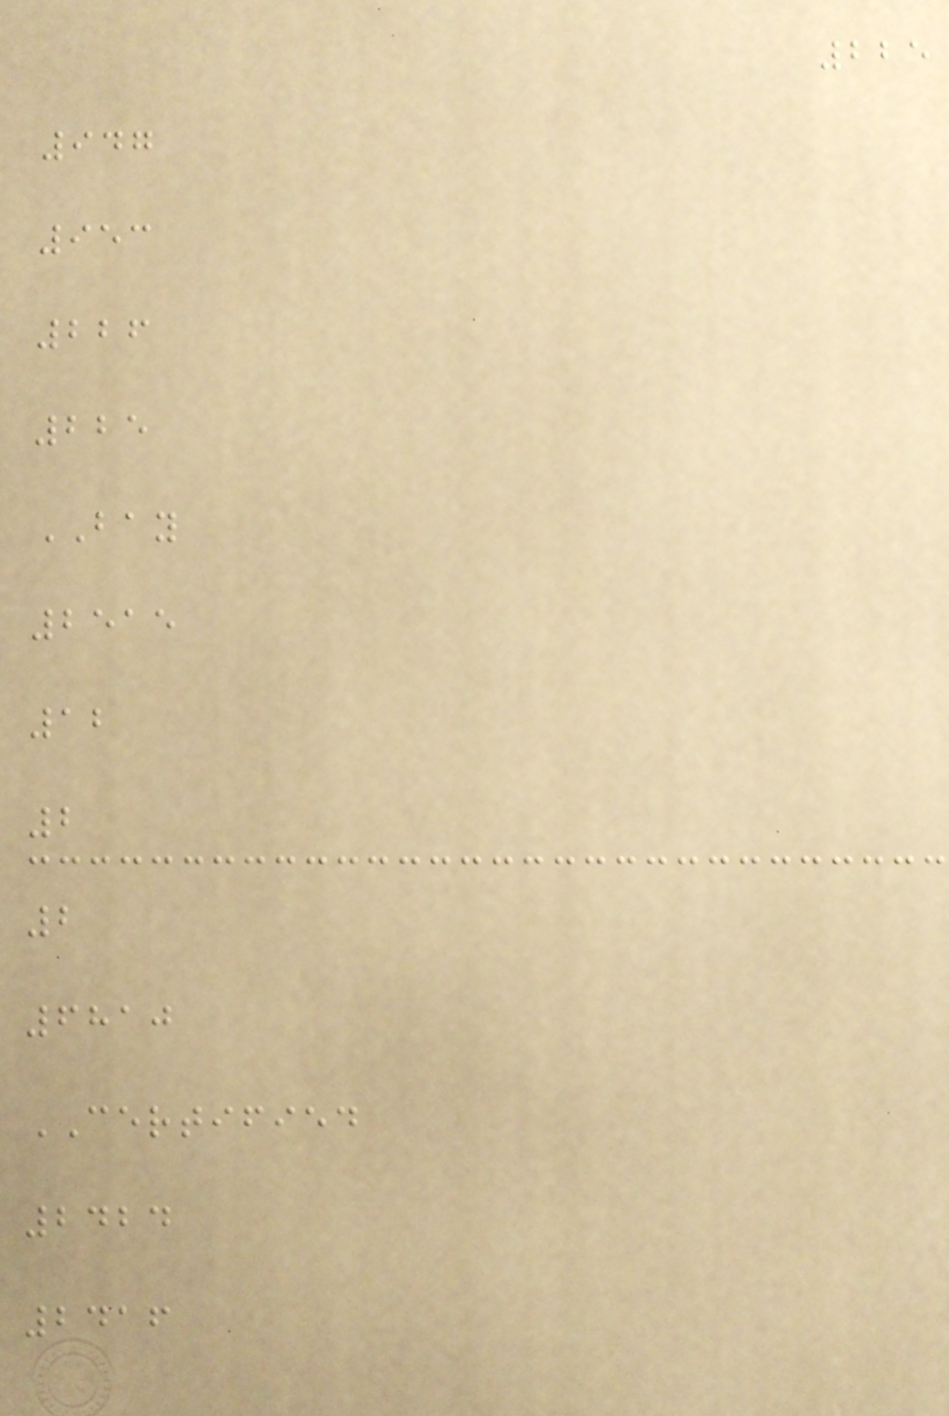225
947
953
226
225
BAY
2515
12
2
2
6810
CERTIFIED
2424
2416
